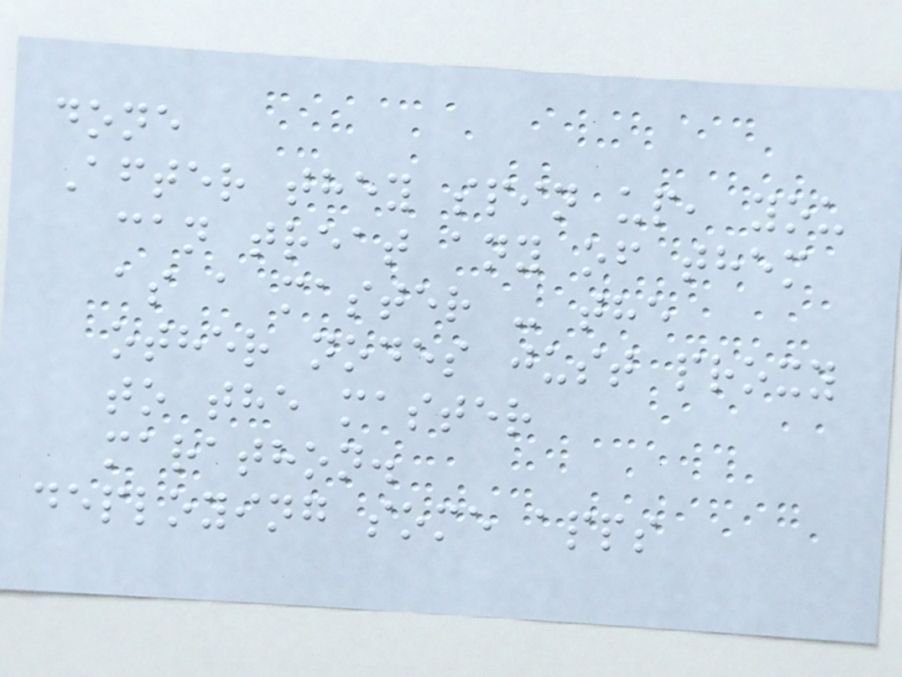done
After they spin up, you
can treat any of them
as a master - the
other nodes just proxy
to the master
marathon.
deploying some apps
